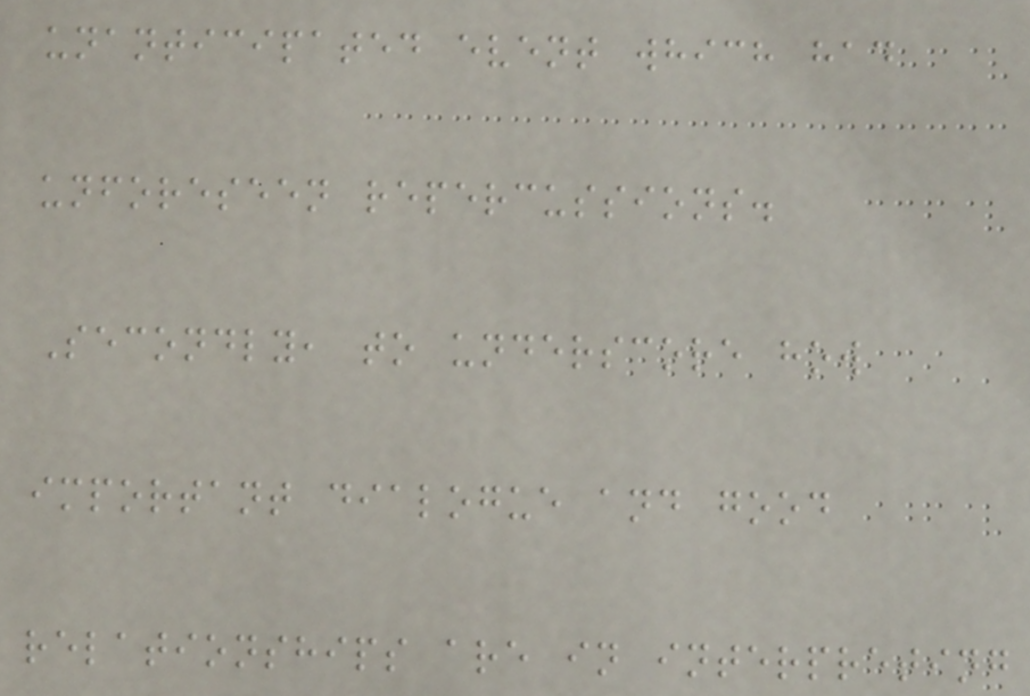unanticipated event which had
unforeseen repercussions.
Secondly, to underscore how
important dialogue and good
relationships are in interpreting
